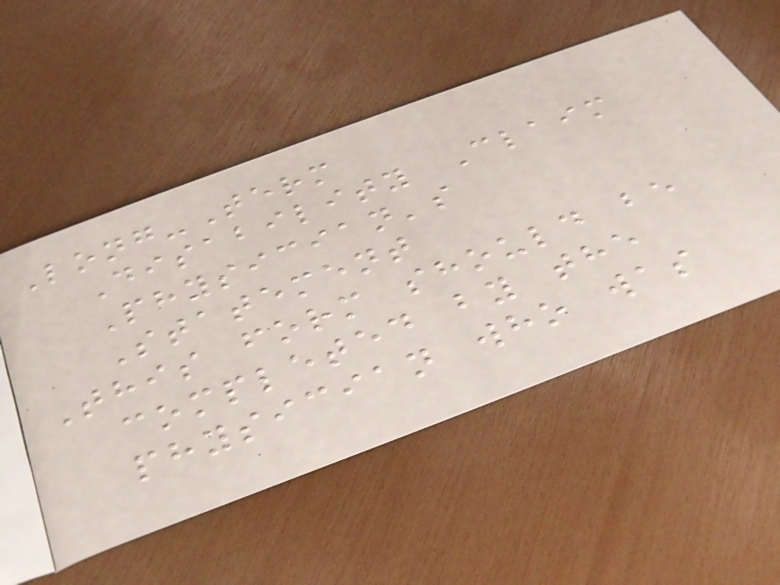Long-Term
Disability Claim
Physician's
Statement
This form should be
completed by the
physician who was
